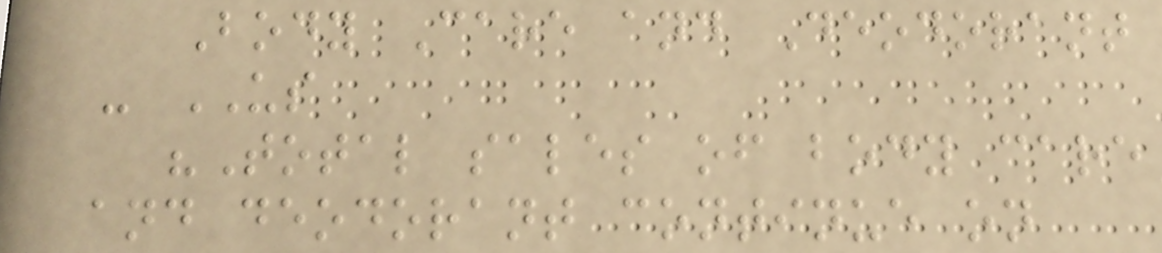Body Care and Deodorant
- US
"Total sales of body care
and deodorant continue on
